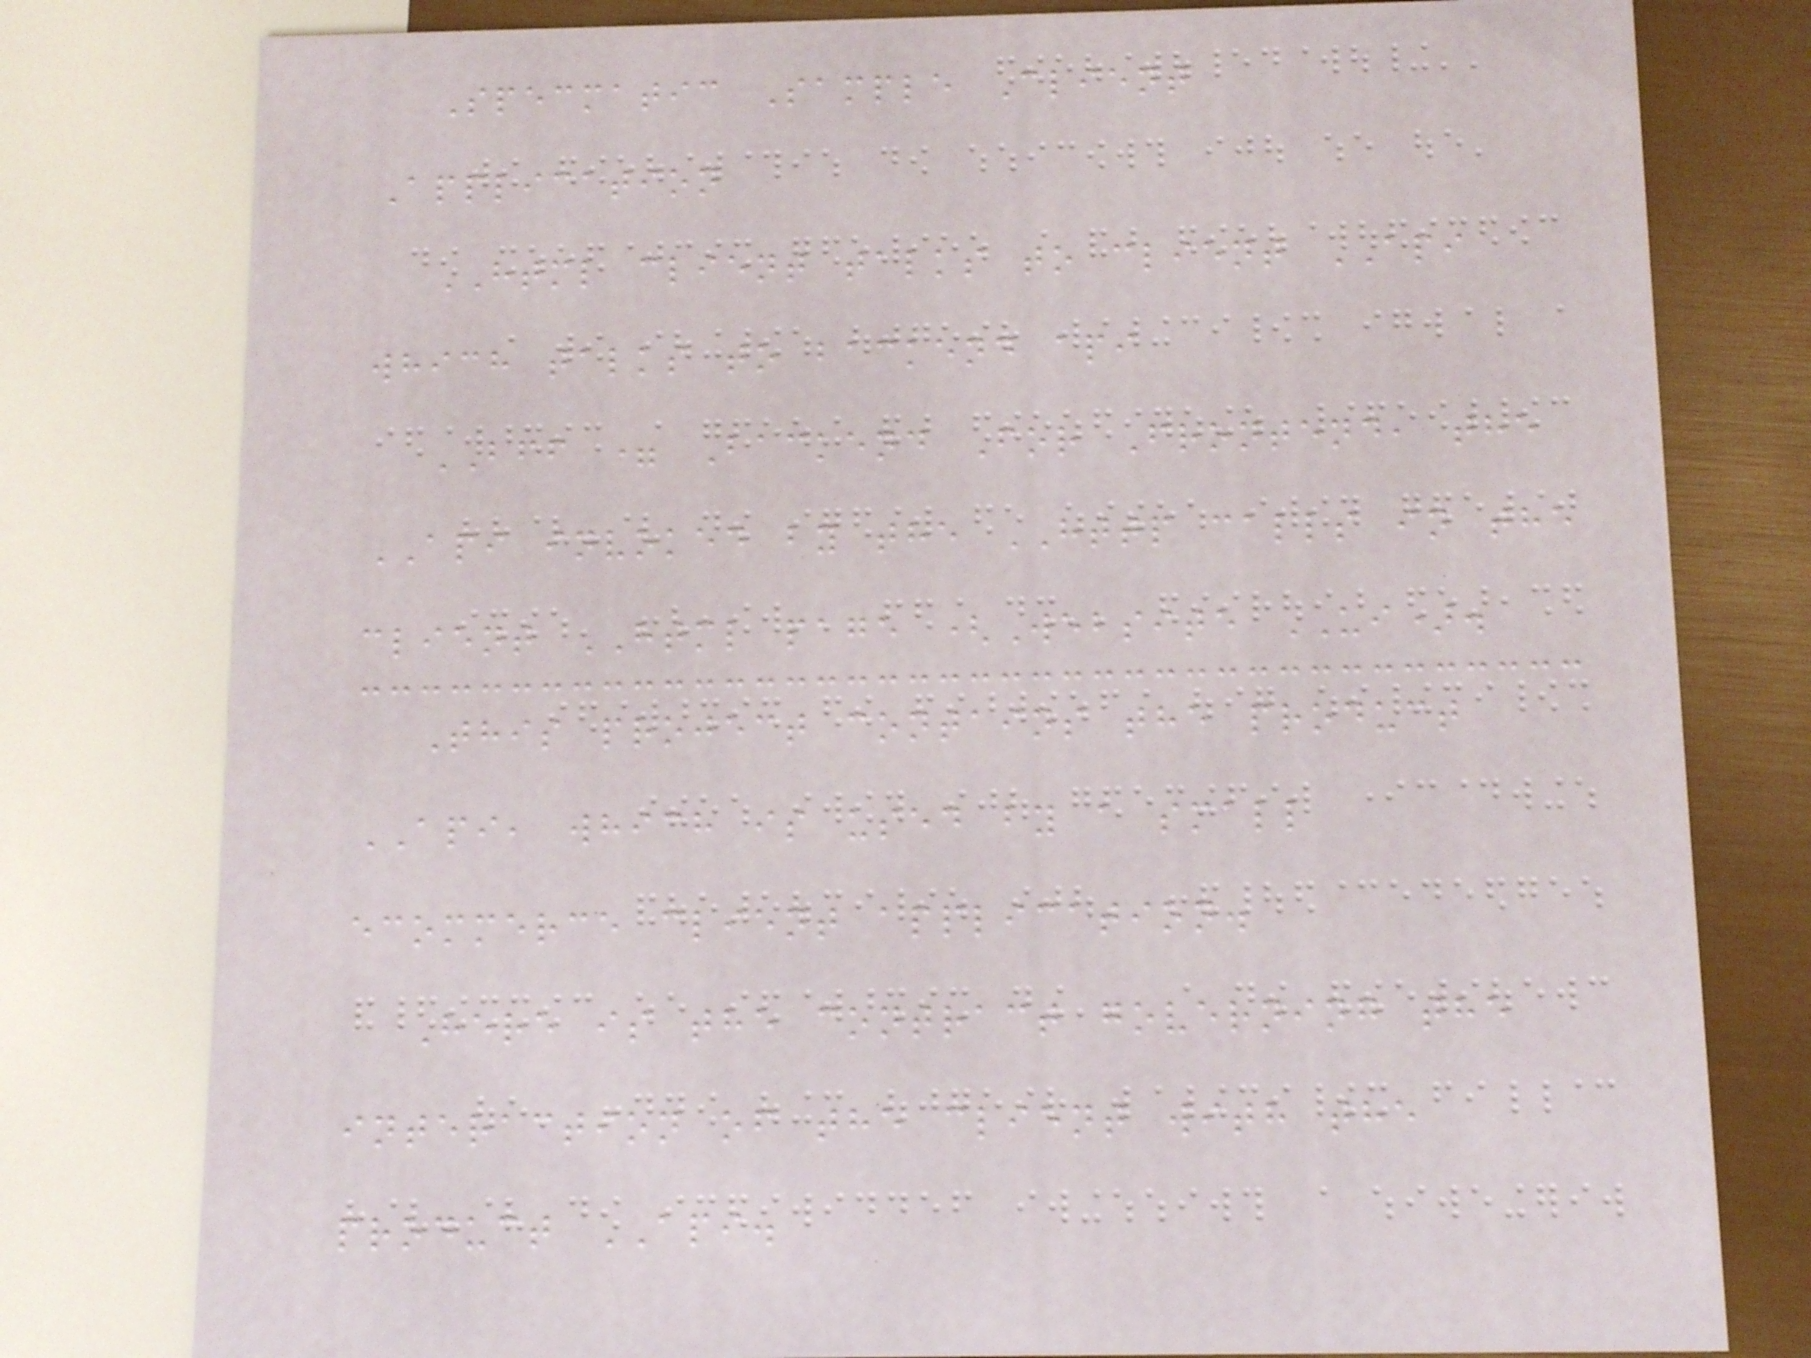Specmatic Sample Client
Application
HTML client talks to client API
which talks to backend api
BFF = Backend For Frontend, the
API invoked by the HTTP calls in the
client HTML page (Website UI).
This project contains the product
API, which is used by a small
ecommerce client application.
Here is the contract governing the
interaction of the client with the
product API.
